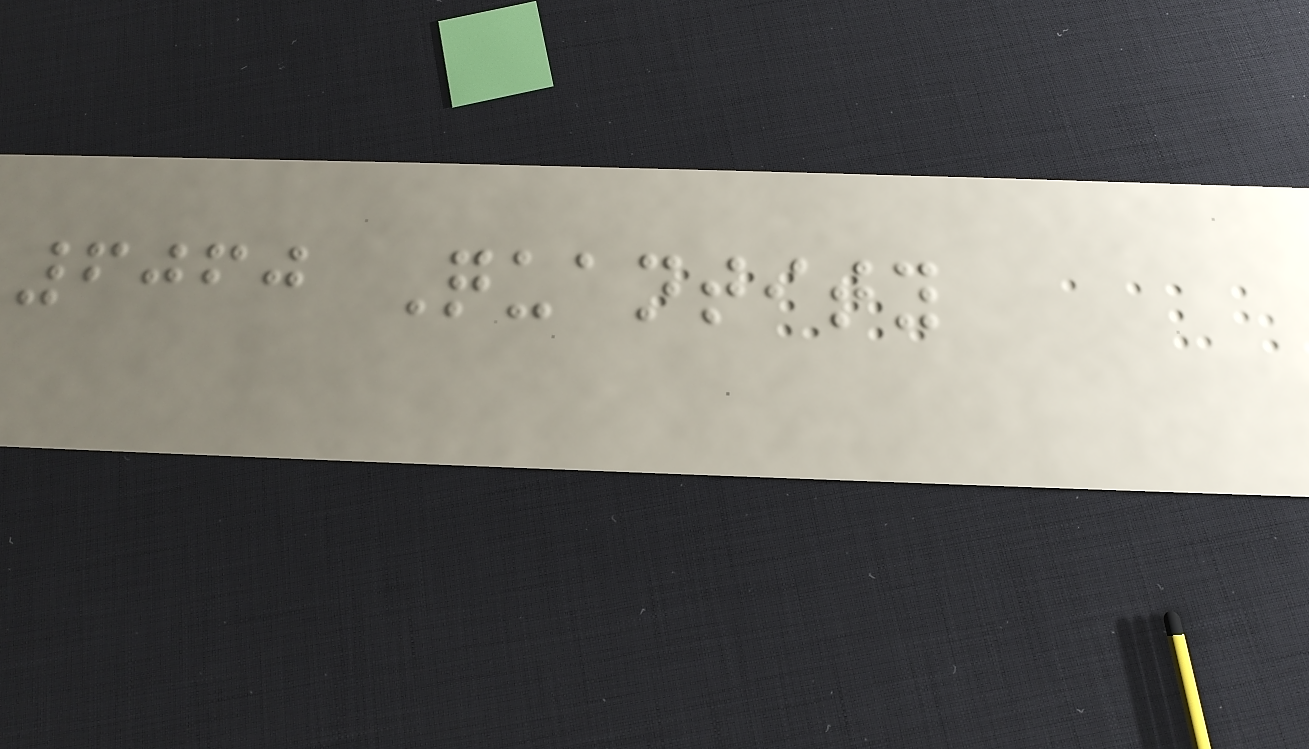6060 Quantity
